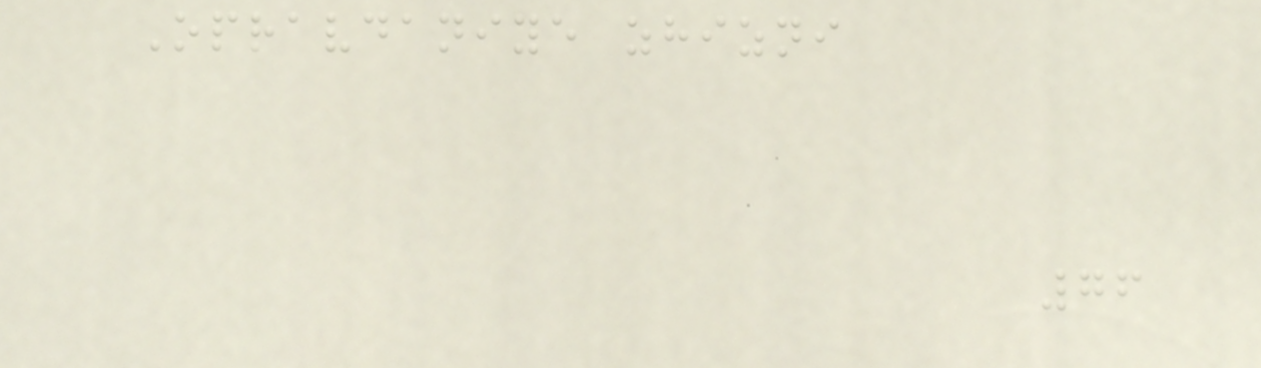Opravdaniye zhizni
76
